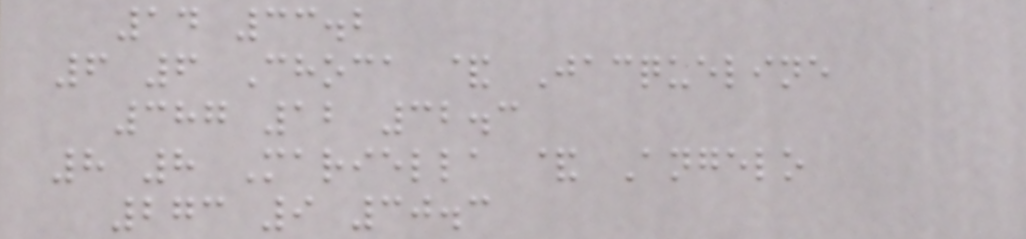14 33.2
6 6 Choca & Jacqueline
387 12 32.3
8 8 Mariella & Angelo
273 9 30.3
